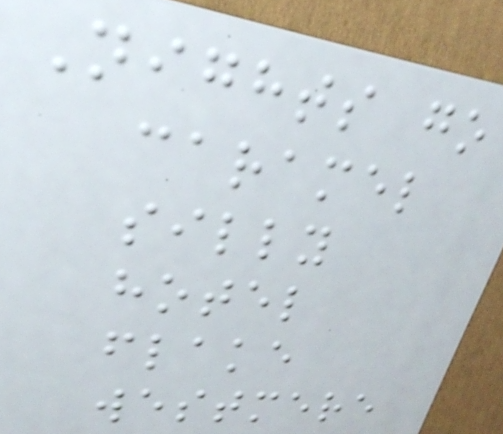Nights go
caramel
silly
hotel
flake
westmere
